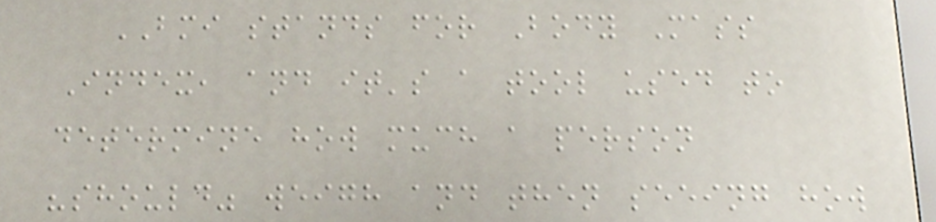BMI stands for Body Mass
Index, and it's a tool used to
determine how much a person
"should" weigh and then seeing how
